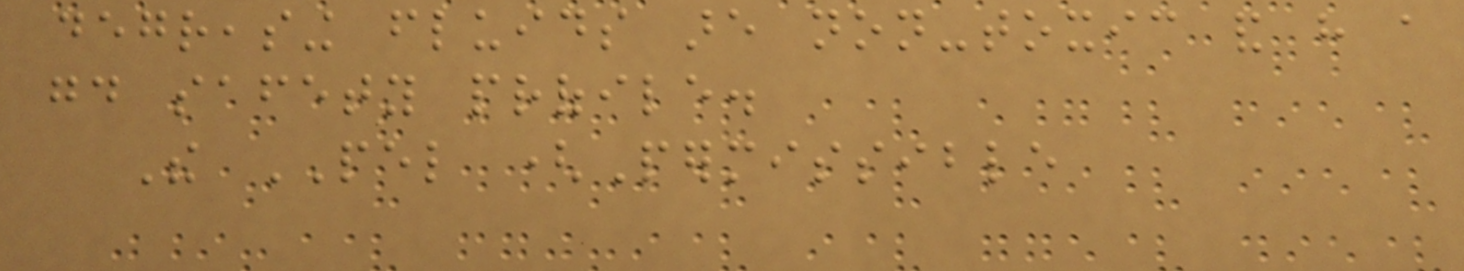degreasing fluids are non-toxic and have a
good safety profile.
The PEL (Permissible
